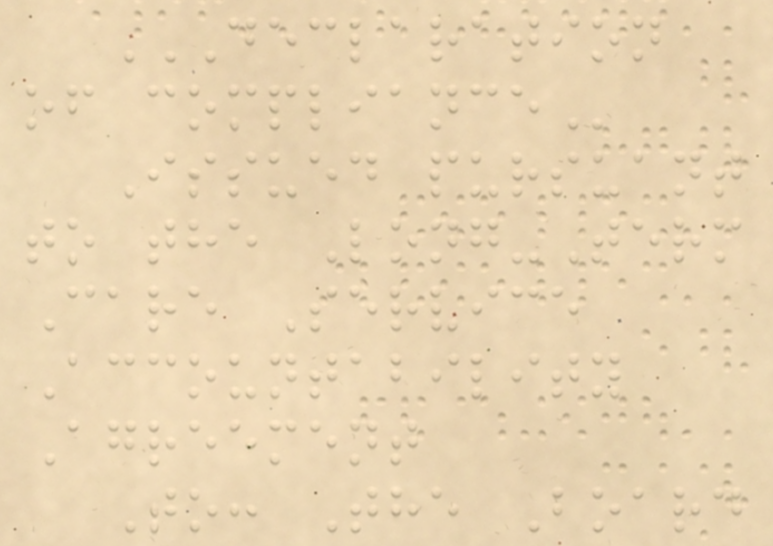DECLARATION
OF COMPLIANCE
Issued pursuant
to the Long-Term
Care Service
Accountability
Agreement
To: The Board
